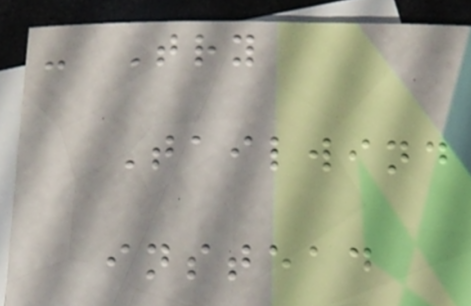- Try
Tailwind
instead
